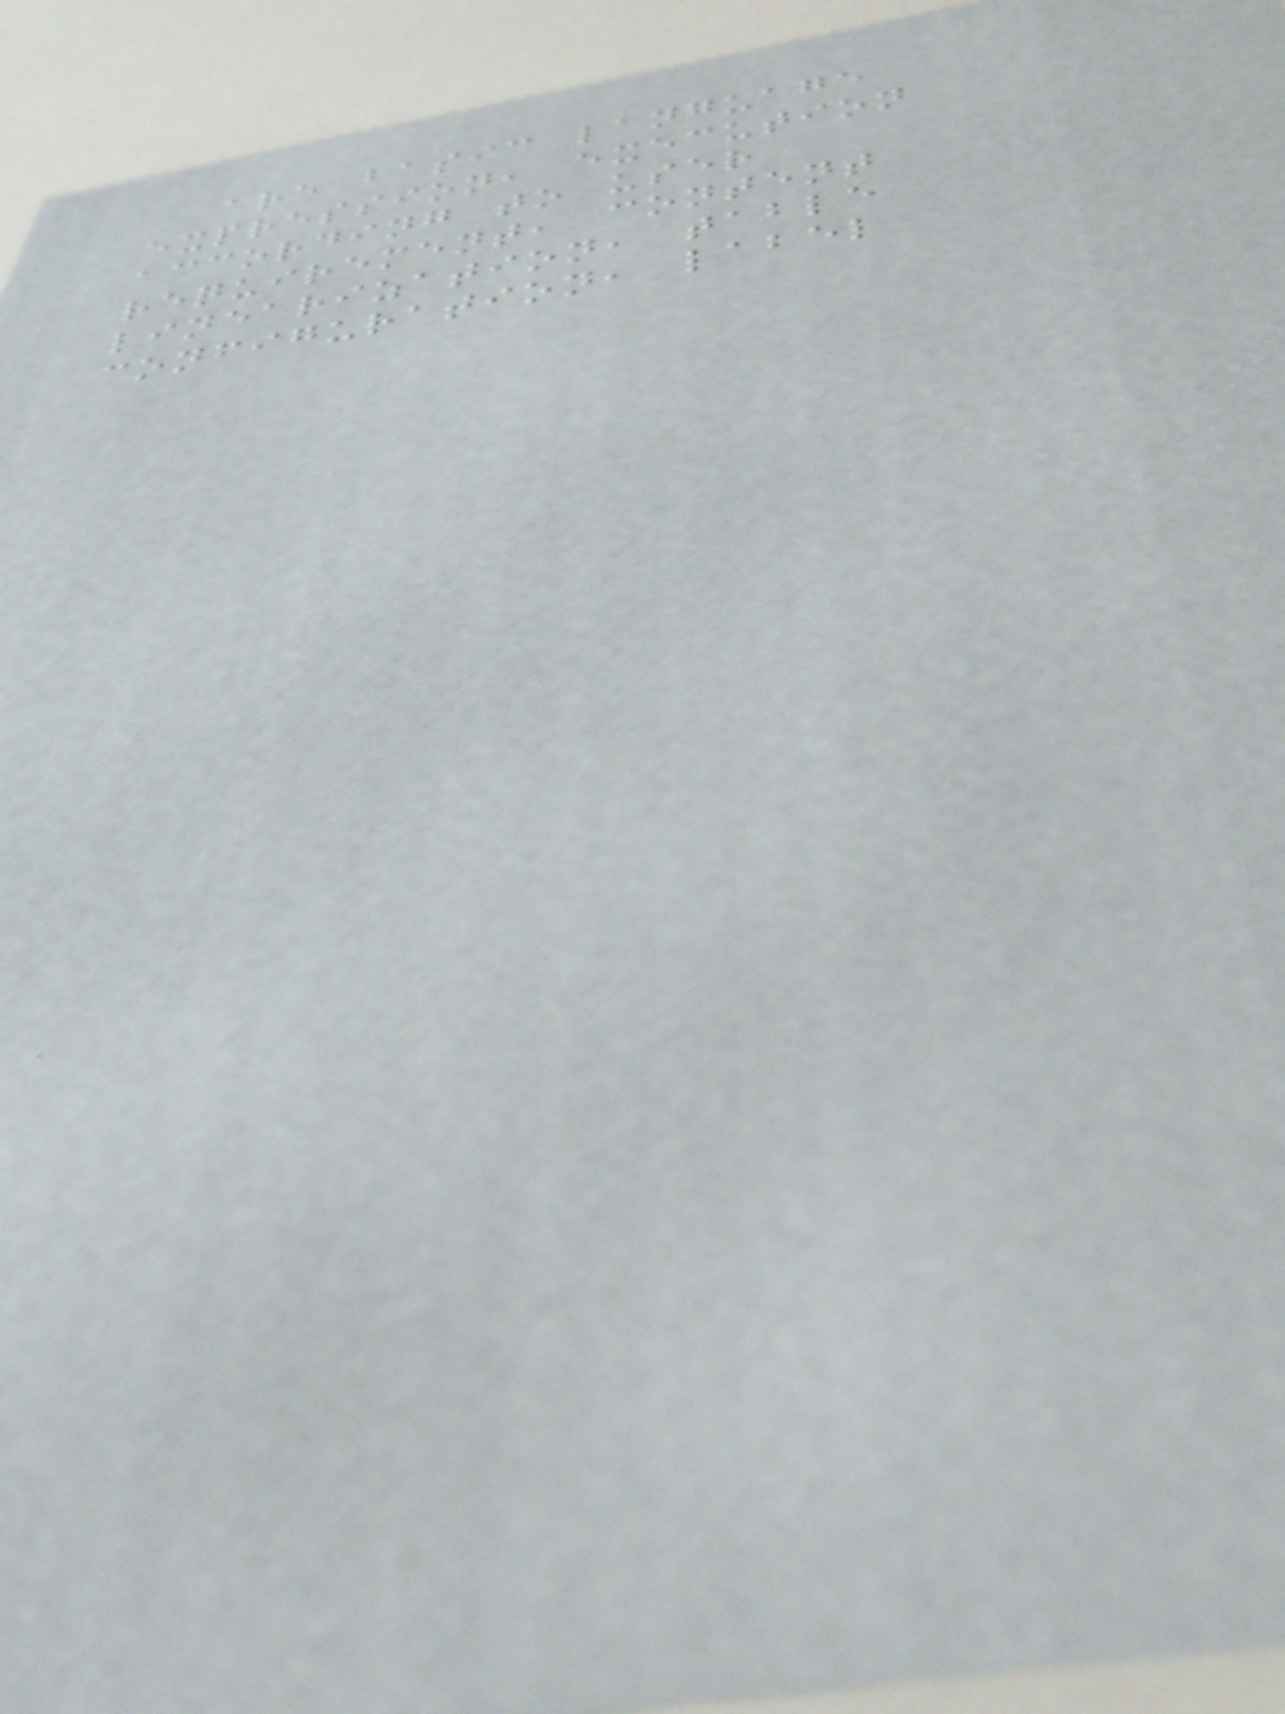are basic language
expression, execution
according to user
requirement, content
linearization, table
configuration, label
